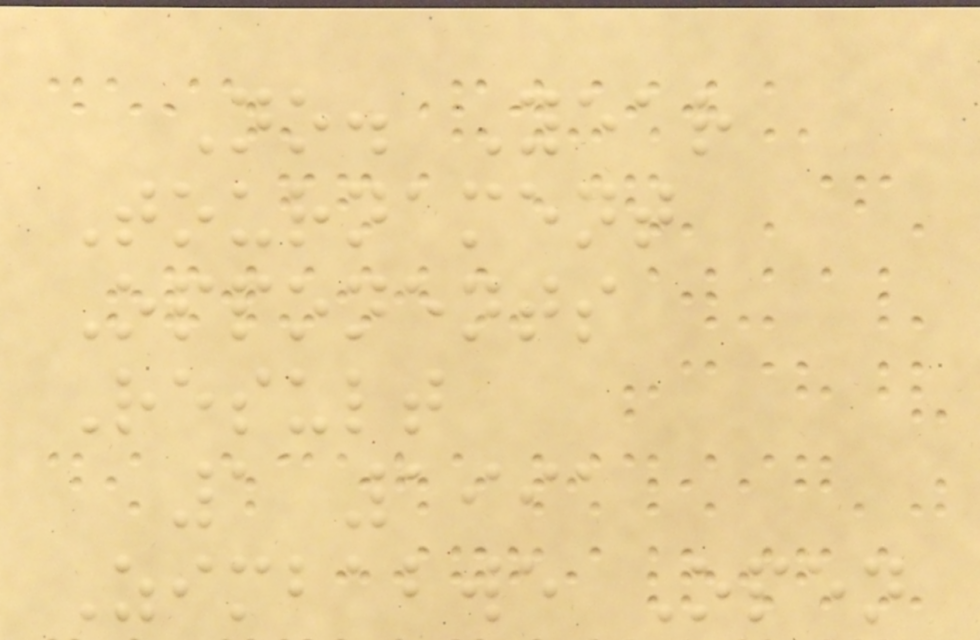No. Year
Tournament
Opponents
Result
1 1991
Zimbabwe Open
